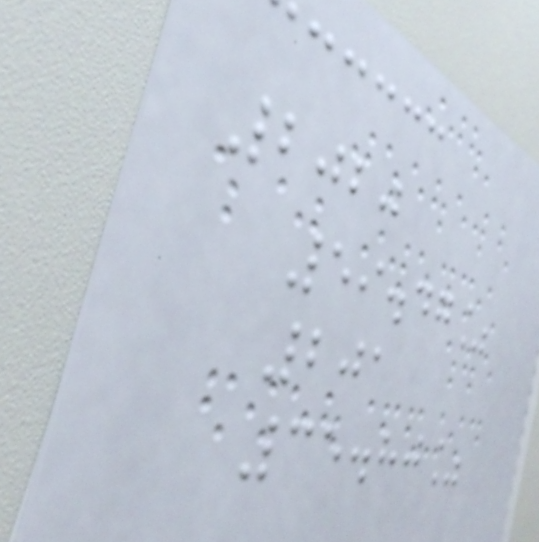2020
59.47%
201
35.80%
